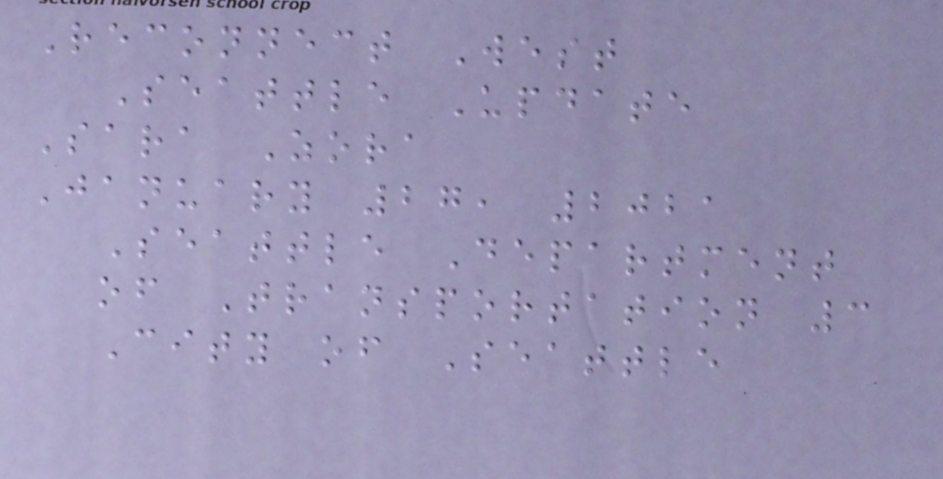Reconnect West
Seattle Update
Sara Zora
January 27, 2021
Seattle Department
of Transportation 3
City of Seattle
